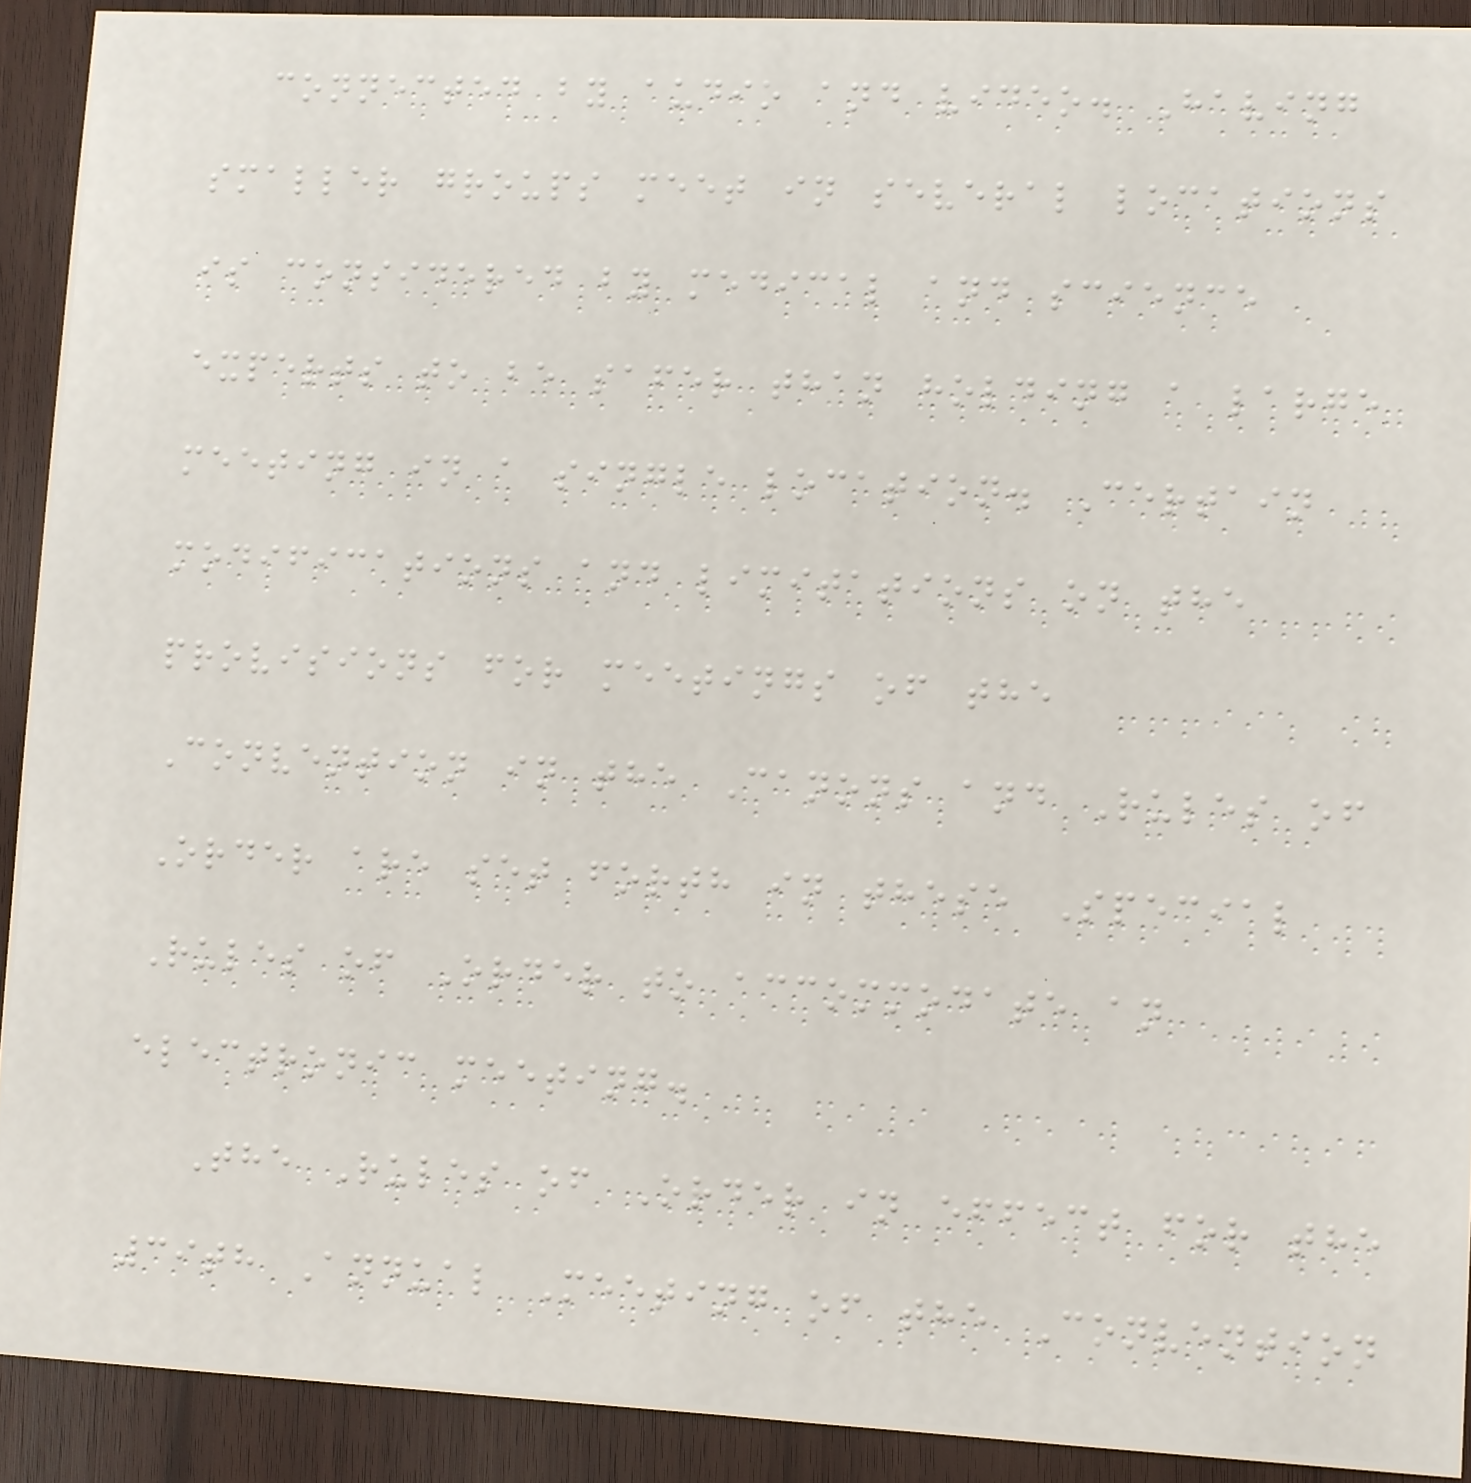connected by audio and video. Having
smaller groups meet in several locations
is considered by medical and science
experts to be safer than holding a large
meeting in a single location. Certain
modifications and limitations on the
provisions for meetings of the
Convention in the Canons and Rules of
Order are set forth in these Special
Rules of Order to accommodate an
electronic meeting.
The Rules of Order in effect for the
39th Annual Meeting of the Convention
